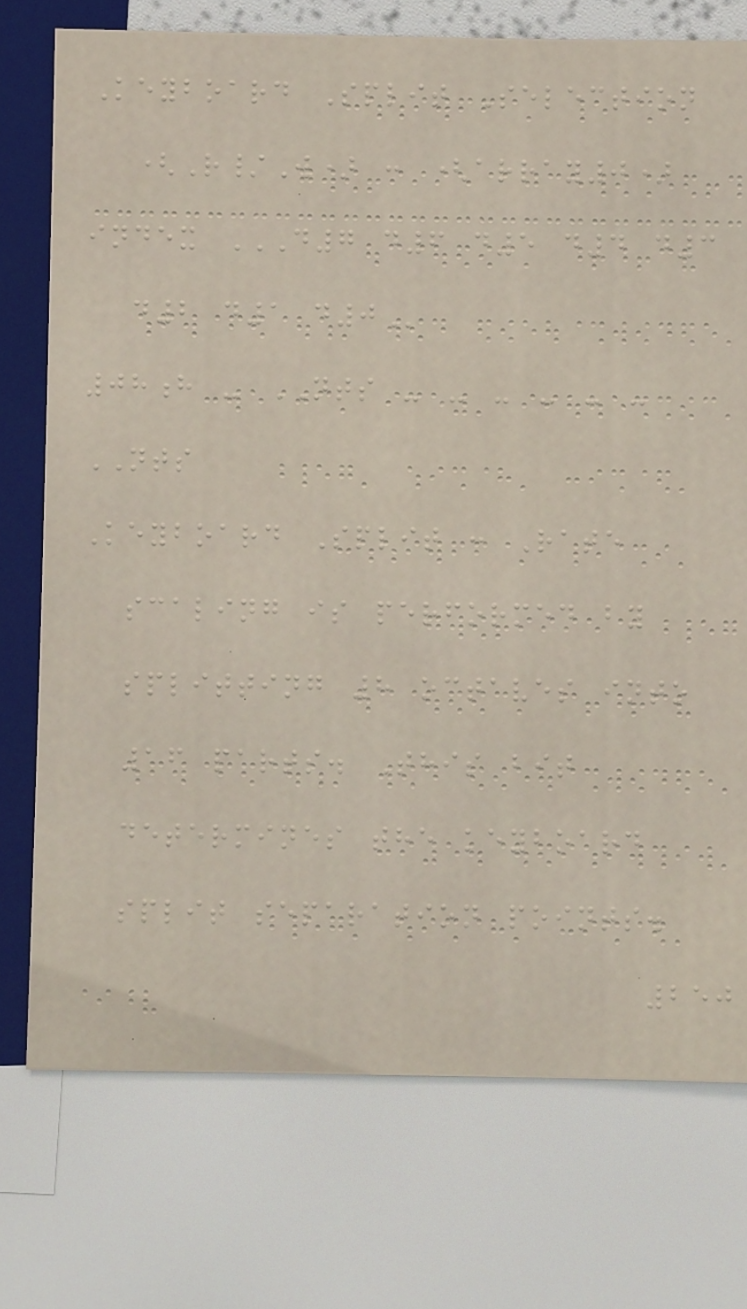Keyboard Split Selection
(R/W) : (array0)
index D7 D6 D5 D4 D3
D2 D1 D0
08h - NTS - - - - - -
NTS
Keyboard Split : Rate
scaling is performed by
splitting 8 octaves into
16 parts. This bit
determines the keyboard
split separation points.
250
